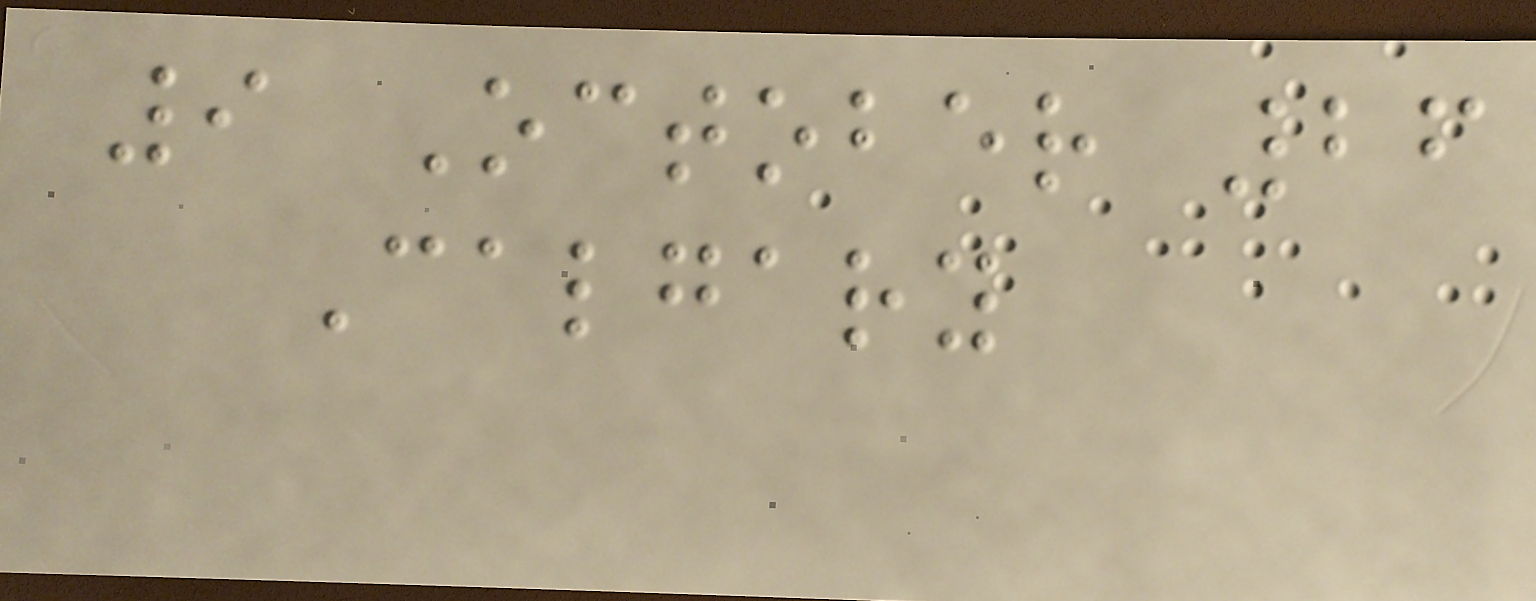9 October 26
Calgary
